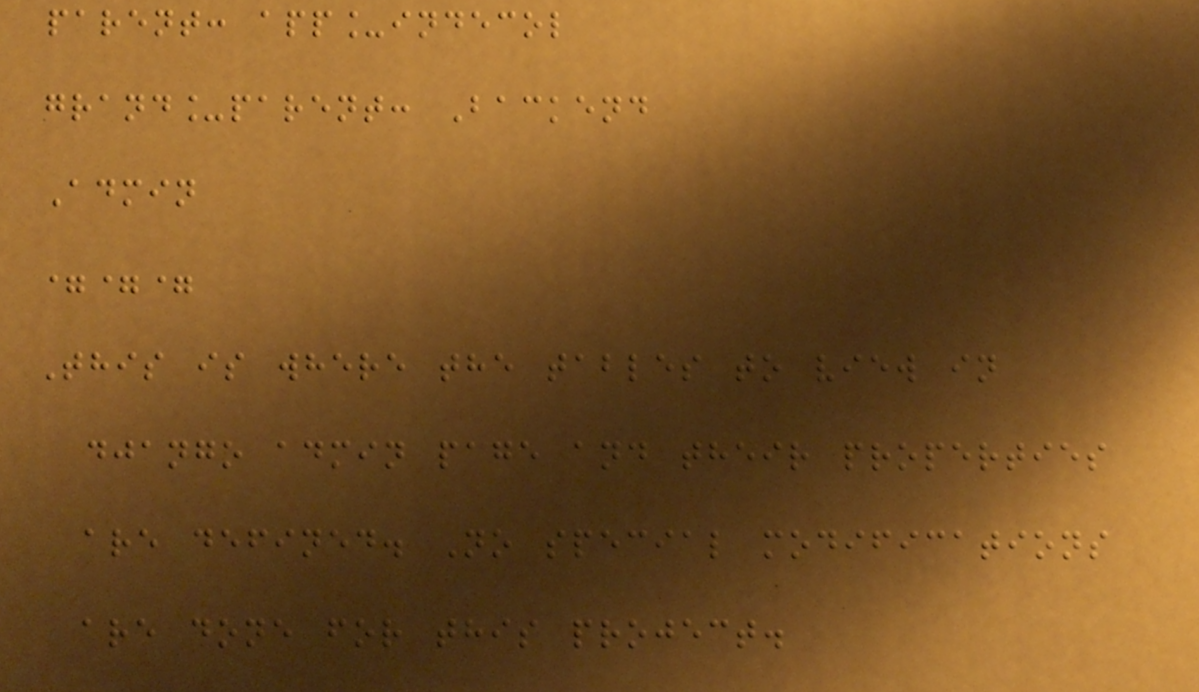parent: app_indecol
grand_parent: Backend
Admin
===
This is where the tables to view in
django admin page and their properties
are defined. No special modifications
are done for this project.
